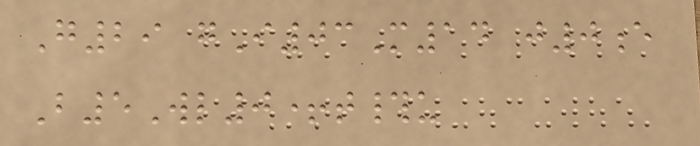G29 gI03M14 j0e
B5Wl0+t#u
